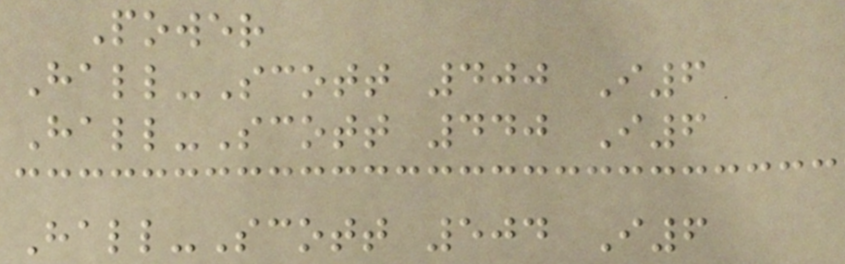Power
Hall-Scott 400 I6
Hall-Scott 440 I6
Hall-Scott 504 I6
